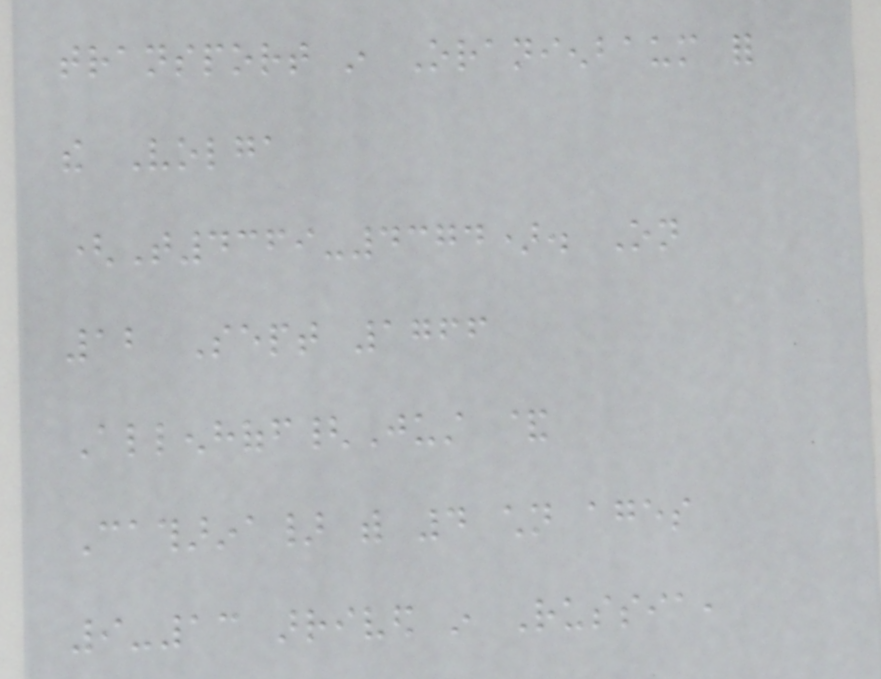transport in Oranienbaum for
the Volga
(T4369-4374). On
12 Sept 1766
Allenhoff{Just &
Catharina} with 4 children ages
9-13 arrived in Russia,
